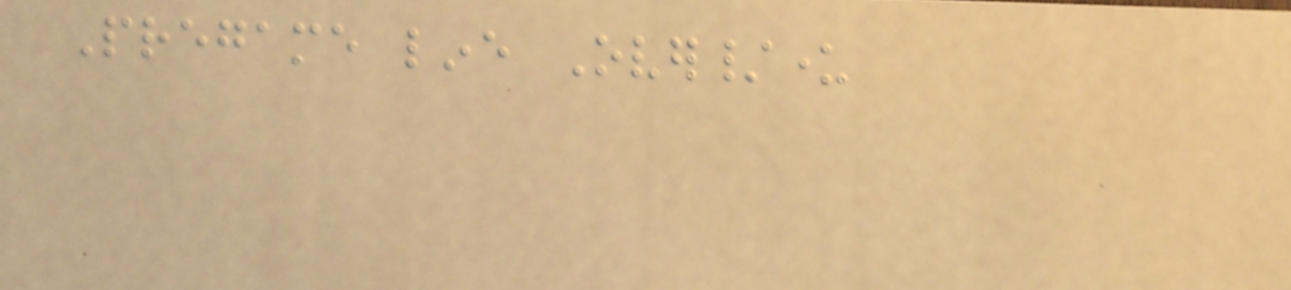Pregame line Over/under
